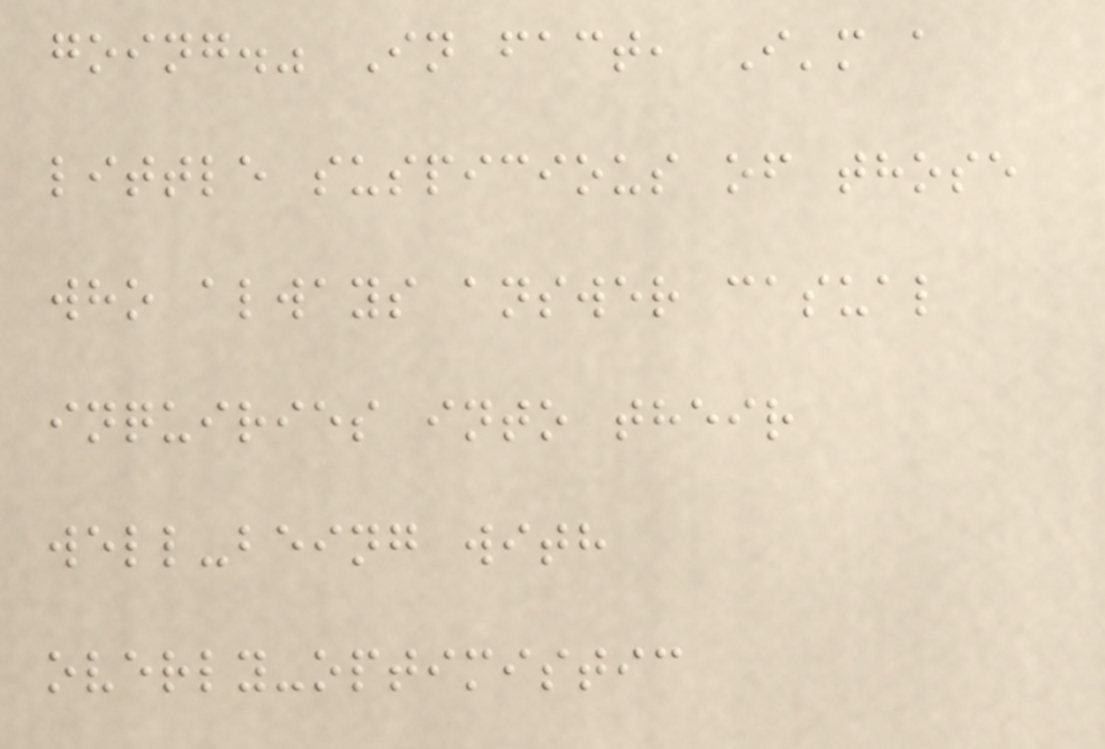going." In fact, I'm a
little suspicious of those
who always answer casual
inquiries into their
well-being with
overly-optimistic
